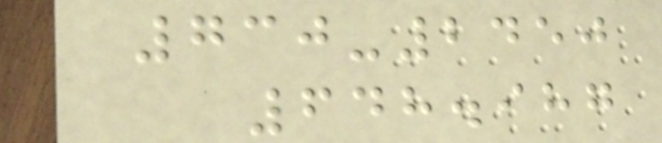730-2450
648.987
